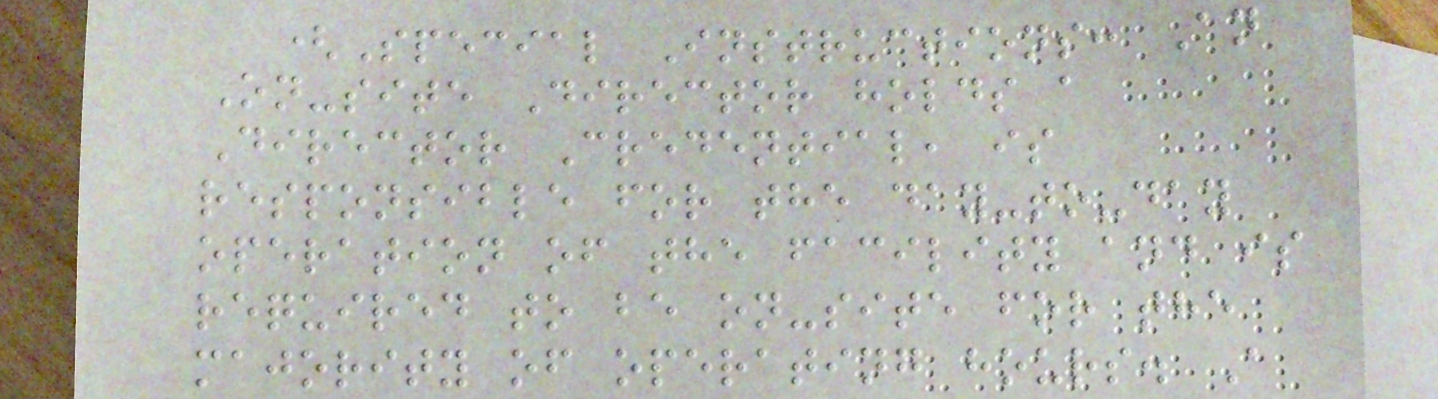(Special Instructions: An
On-site Director holds a
Director Credential, is
responsible for the day-to-day
operation of the facility and is
required to be on-site for the
majority of operating hours. A
